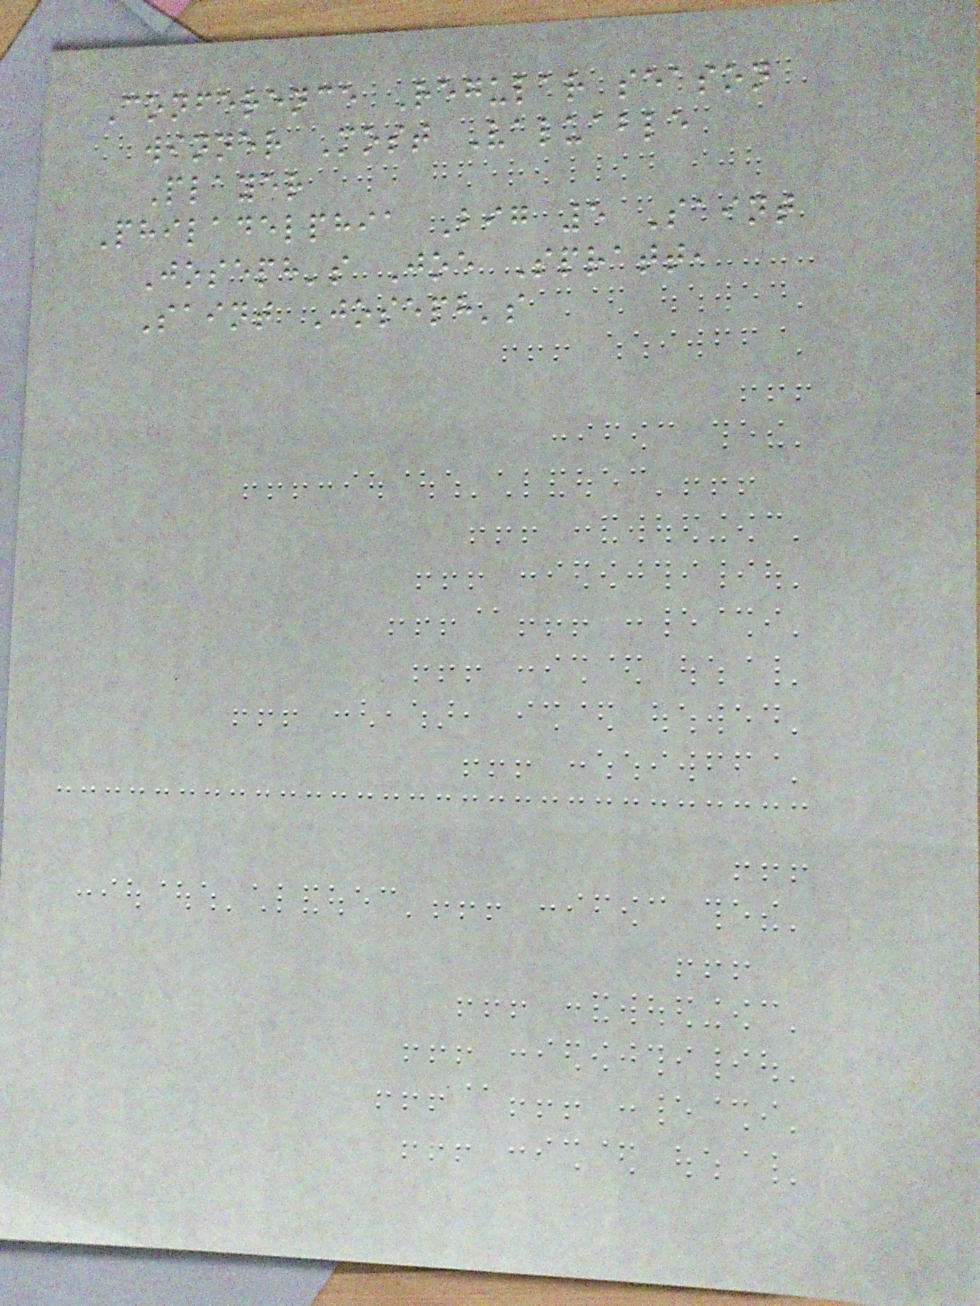Conference Regular season
winner Most Valuable
Player
Philadelphia Big 5 Saint
Joseph's Joe Spratt,
Saint Joseph's
